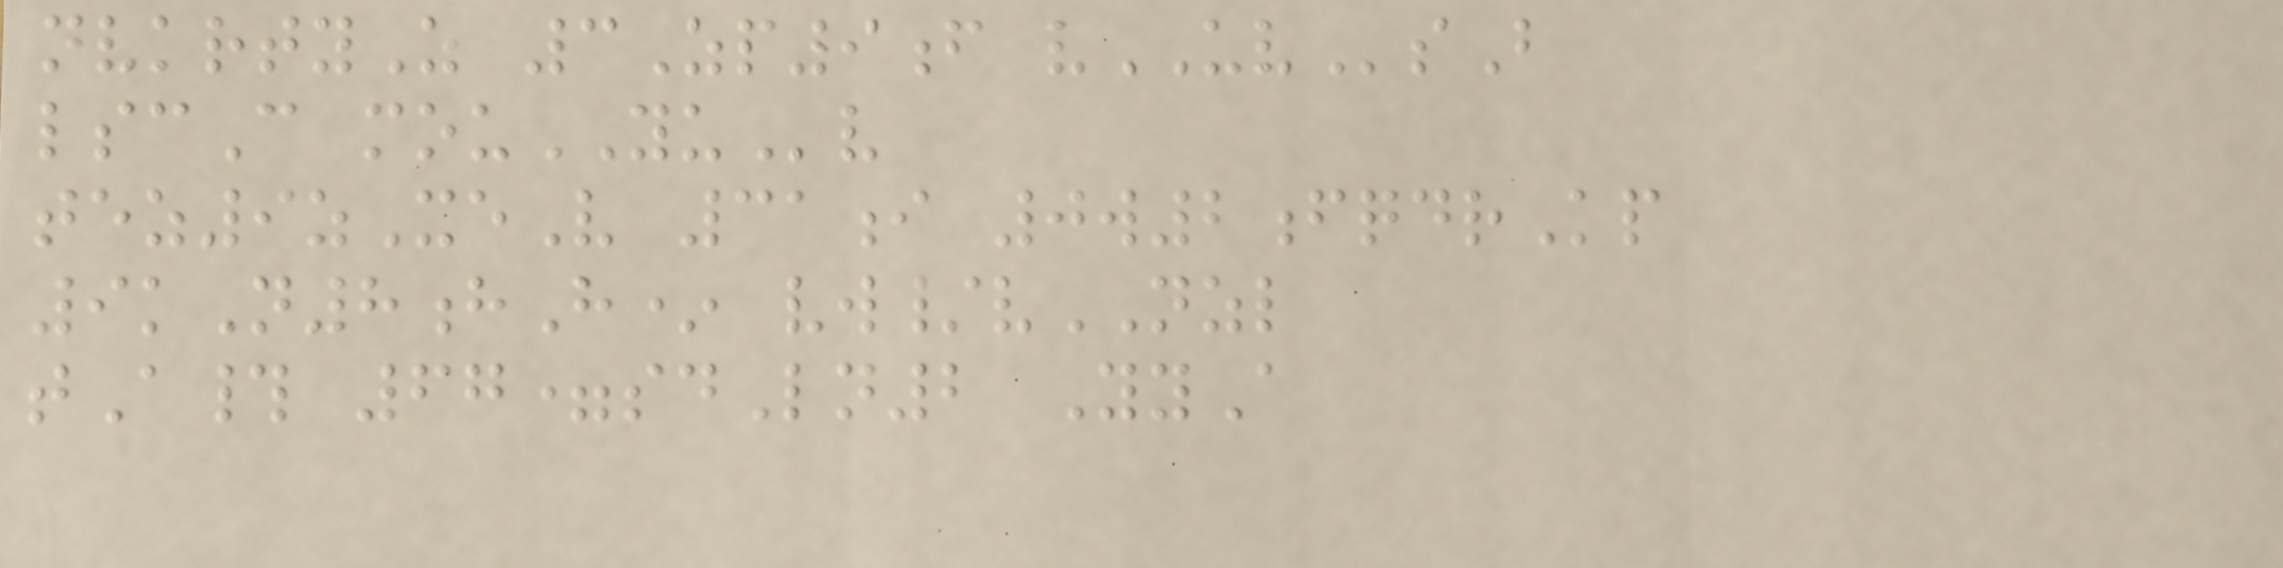nvkrtyZ 3Zp9f vUVsB
lscC mouYUv
tez9zXeV 31i 0w2fqdrKp
9kN8hH* vw/vNZL
tA# 67=sdLn2 YyA
